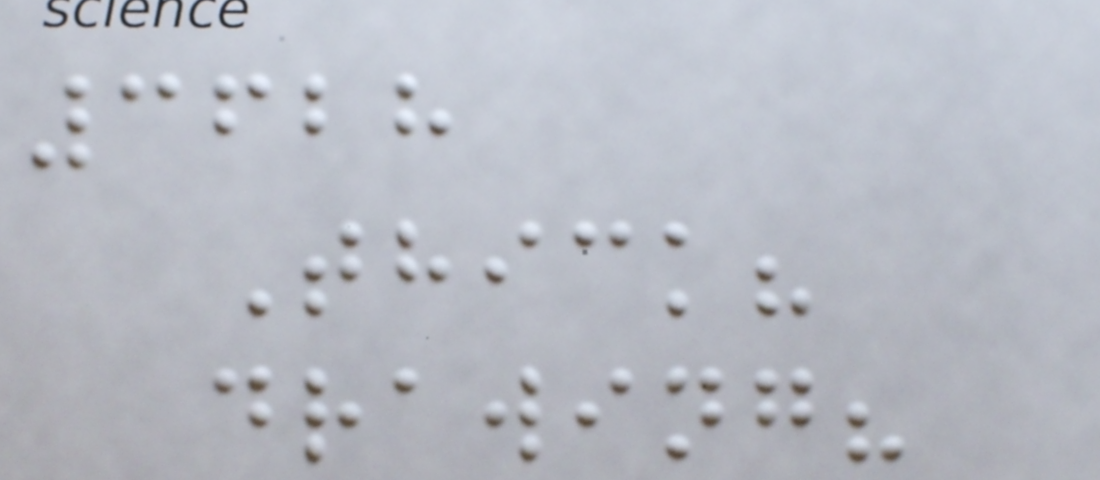3628
Thick?
drawing?
